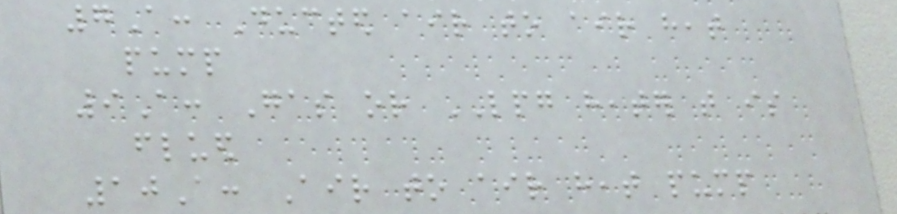7A: Ducted air to air heat
pump
9A: Gas or LPG heater that is
flued
10A: Air to air heat pump
